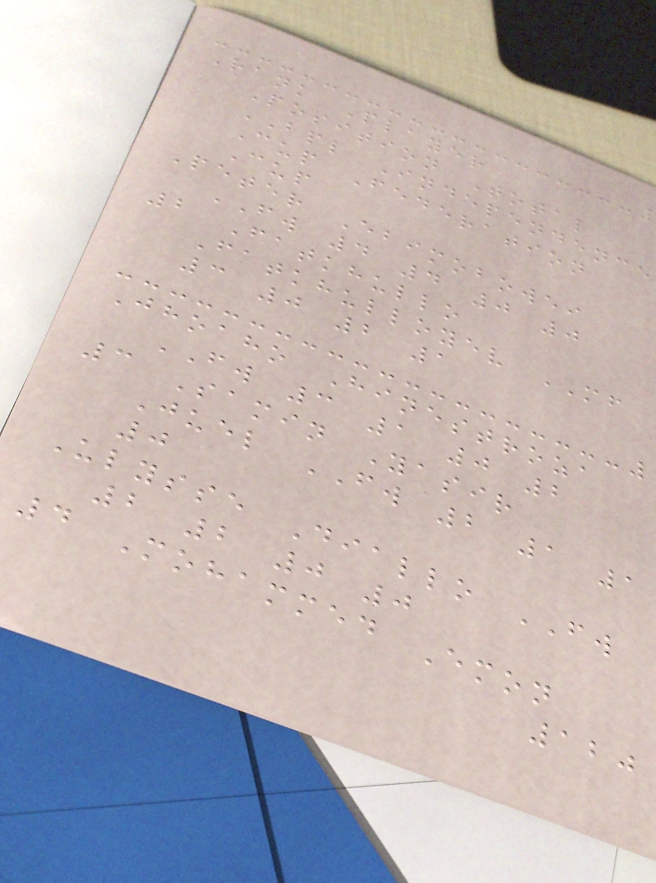Rank Player
Position Total
BPL Independence
Cup Federation
Cup
Peter Ebimobowei
FW 4 4 0 0
2 Fatkhullo
Fatkhulloyev MF
3 0 2 1
Jhoaho Hinestroza
FW 3 1 0 2
3 Samin Yasir
Juel FW 2 1 1
0
Ulysse Diallo FW
2 2 0 0
4 Mohammed Emon
120
